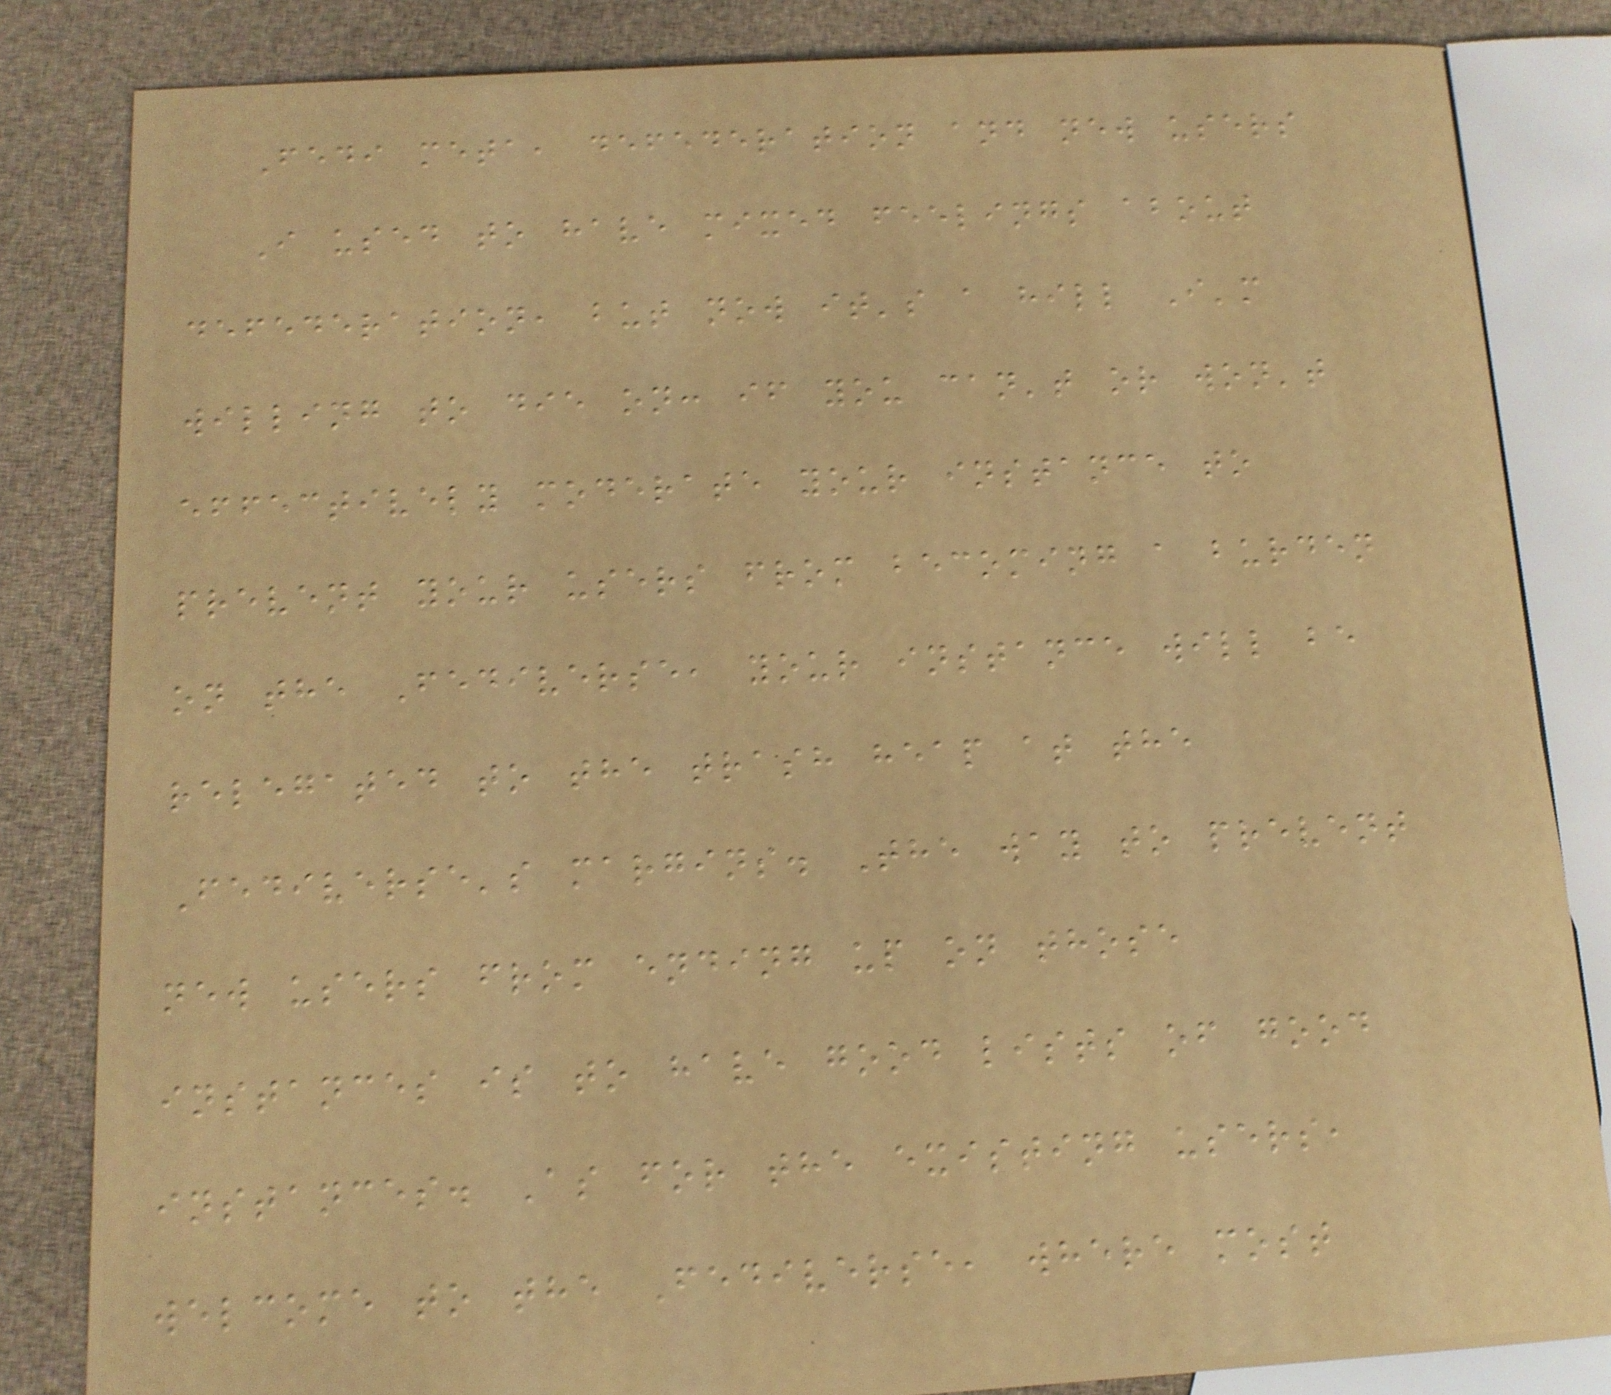Fedi meta, defederation and new users
I used to have mixed feelings about
defederation, but now it's a hill I'm
willing to die on: if you can't or won't
effectively moderate your instance to
prevent your users from becoming a burden
on the Fediverse, your instance will be
relegated to the trash heap at the
Fediverse's margins. The way to prevent
new users from ending up on those
instances is to have good lists of good
instances. As for the existing users,
welcome to the Fediverse, where most
